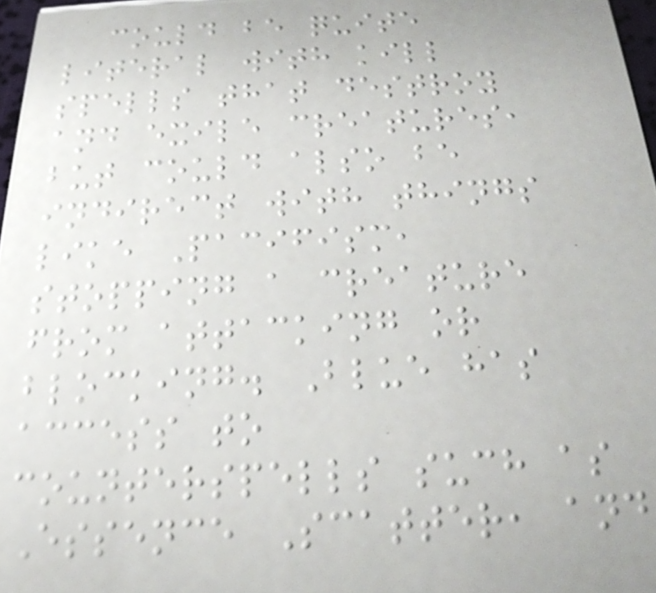could be quite
literal with kill
spells that destroy
and exile creatures,
but could also be
indirect with things
like Pacifism,
stopping a creature
from attacking or
blocking. Blue has
access to
counterspells such as
Essence Scatter, and
